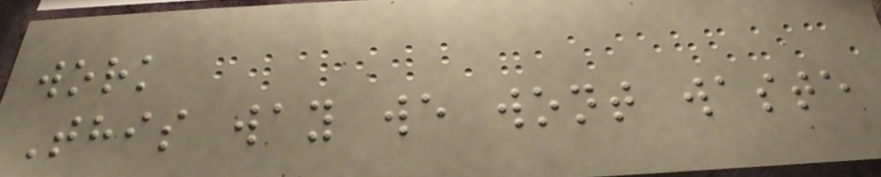work
This way we wont waste
